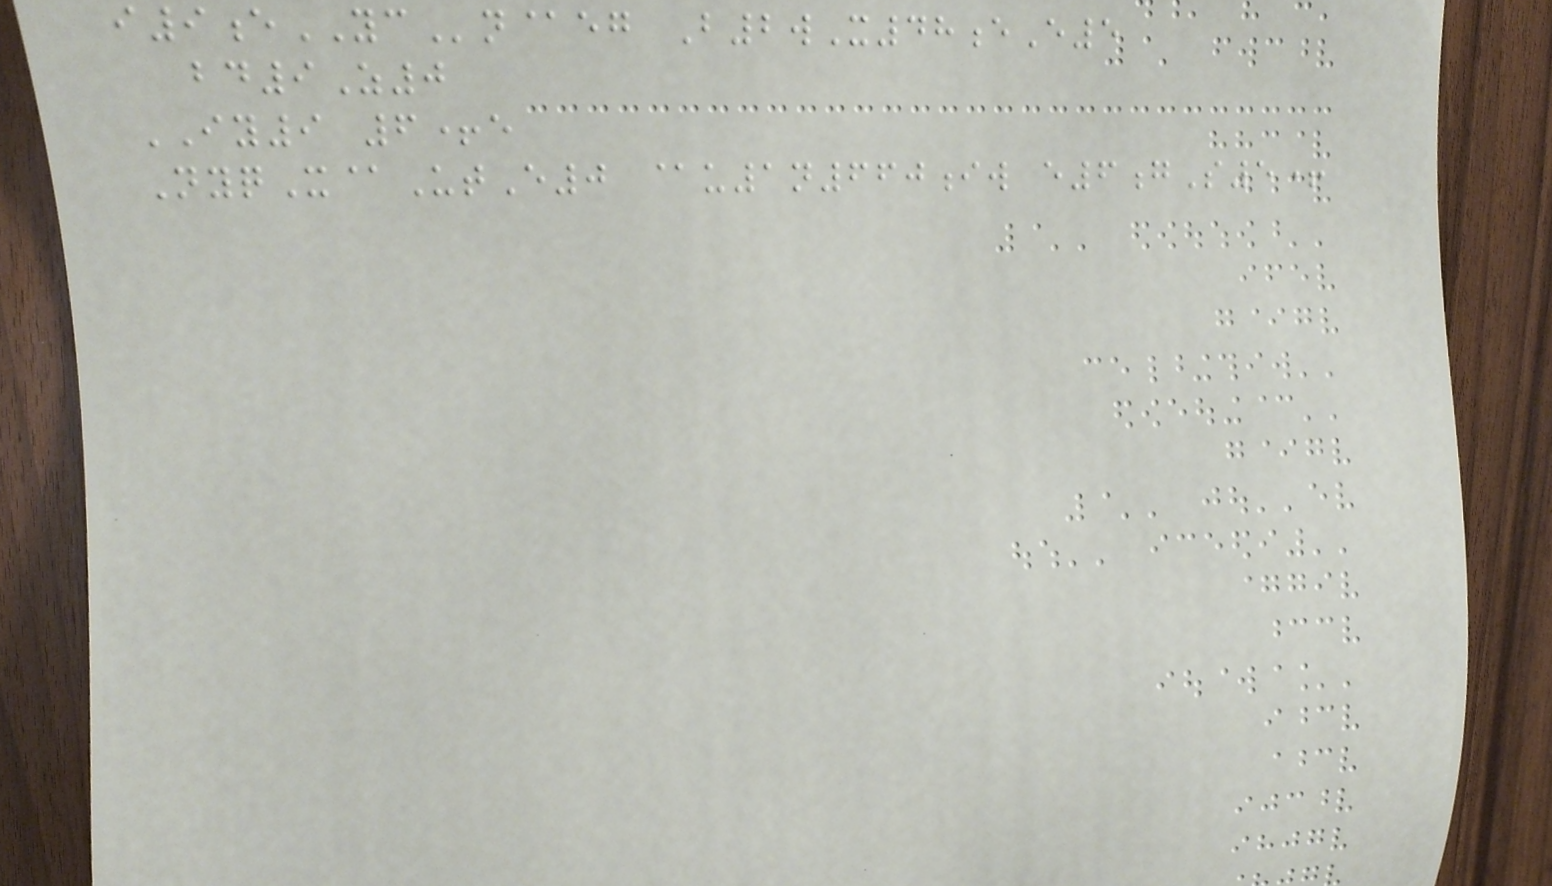i9eYCn@eg B2wX48eE5
bd9Z0
IY9 6+e
NyqX@UtE0 @u1n660iw e6gS5+
